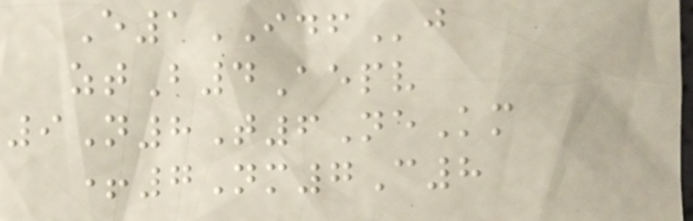E1IDFj
ztB4Aepv
9N8T6NeKm
+7Nm7C8
